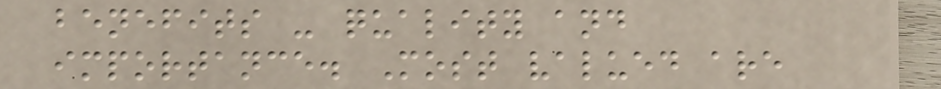benefits - quality and
importance. Most valued are
